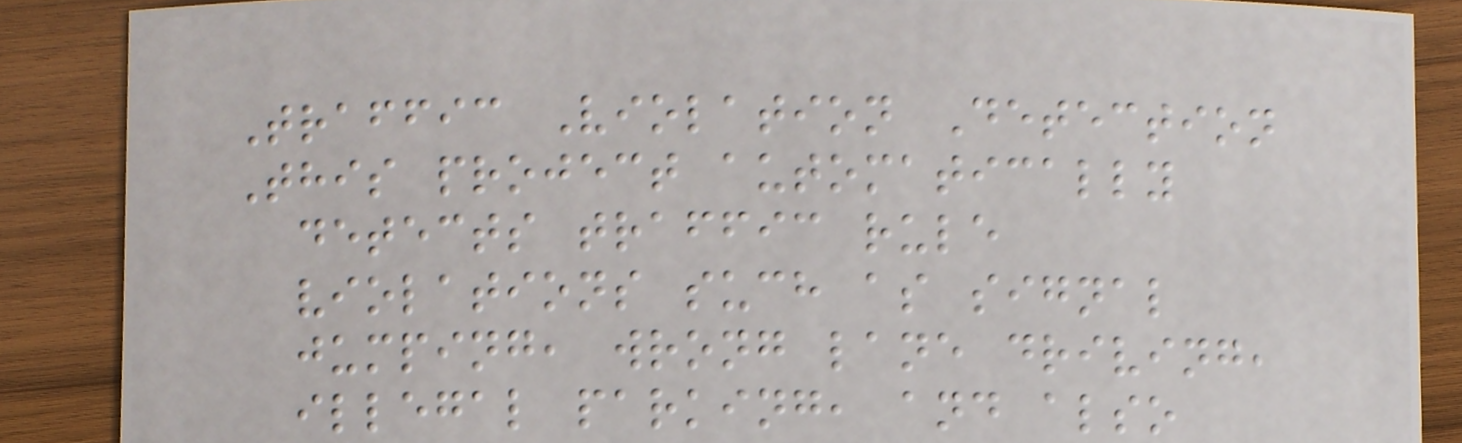Traffic Violation Detection
This project automatically
detects traffic rule
violations such as signal
jumping, wrong lane driving,
illegal parking, and also
